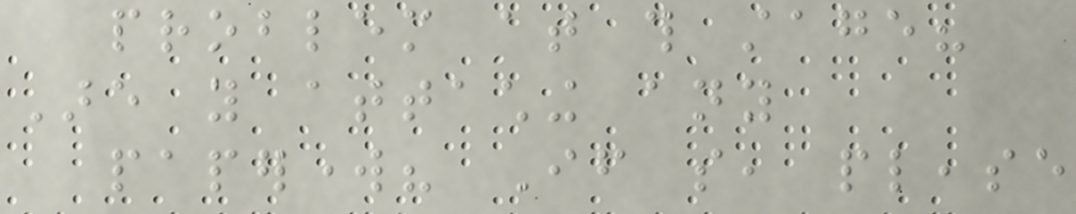problem at this stage?
Are you attaching any
paperwork? If so, please
